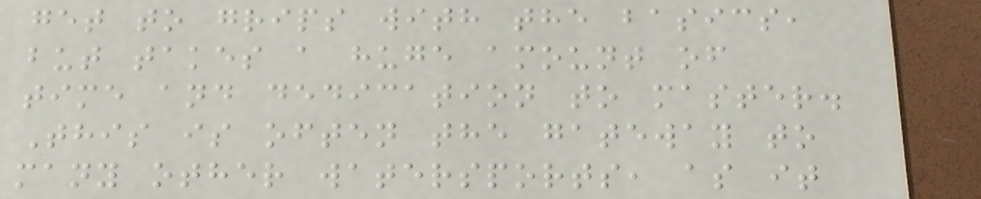get to grips with the basics,
but takes a huge amount of
time and dedication to master.
This is often the gateway to
many other watersports, as it
